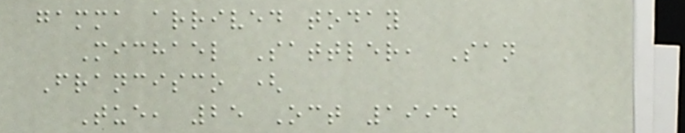gamma arrived today
Michael Sattler, San
Francisco (
Tue, 25 Oct 1994
